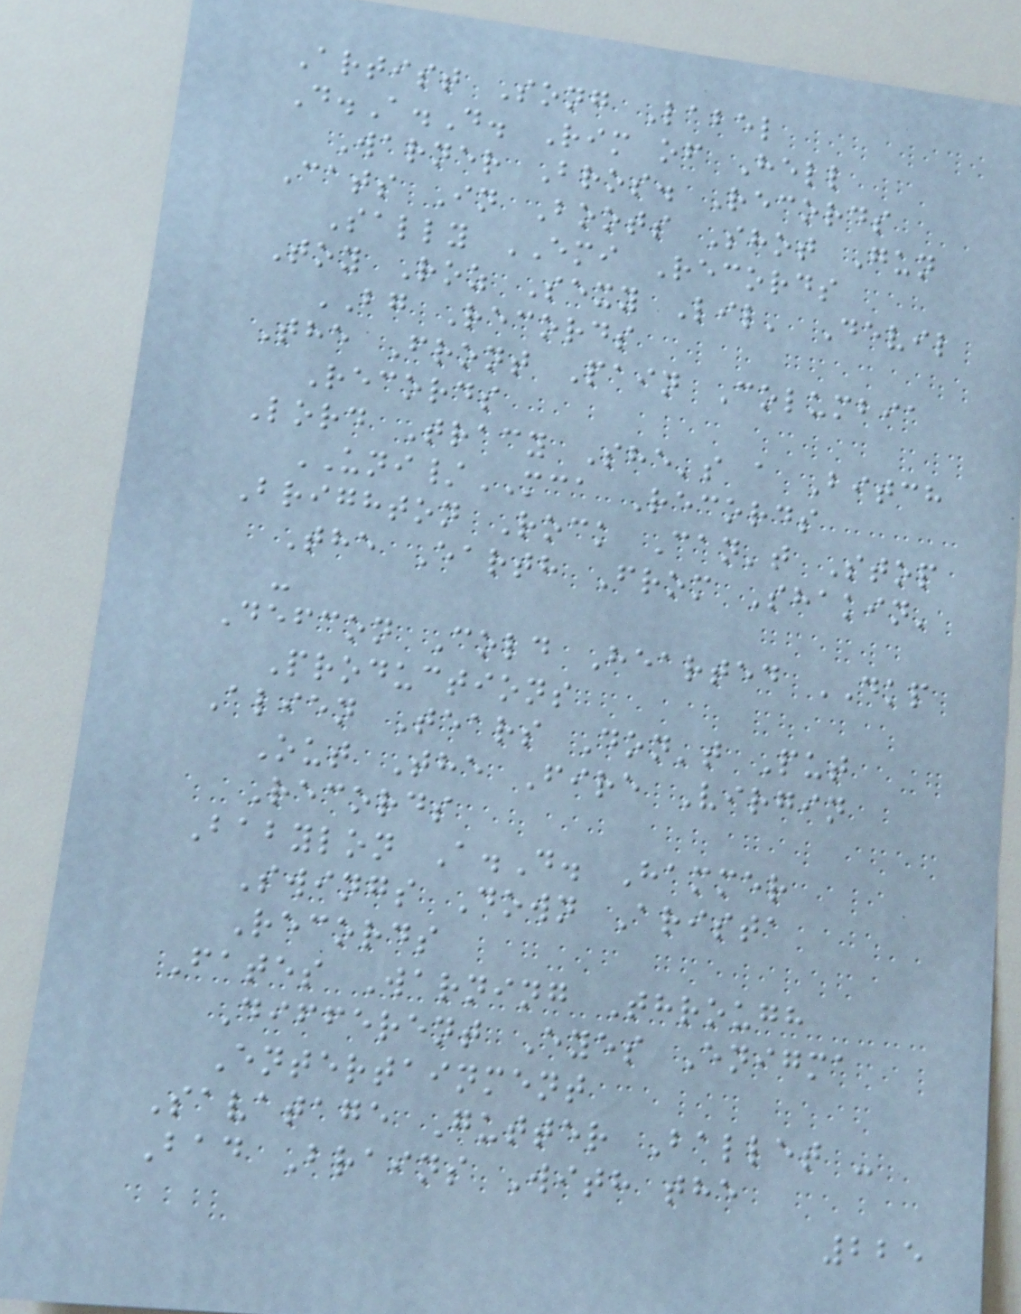Artist Song Label
D.A.D. Rim of Hell
Warner Bros. Records
Cats In Boots Shot Gun
Sally EMI Records
Toy Roz Sexy Lil' Devil
BG Records
The Front Pain Columbia
Records
Lord Tracy She's a Bitch
UNI/MCA Records
Brighton Rock Can't Stop
The Earth From Shakin'
-
Defcon Cold Hearted DKP
Productions
Alien Tears Don't Put
Out The Fire Virgin
Records
Babylon A.D. Hammer
Swings Down Arista
Records
Fates Warning Through
Different Eyes Enigma
Entertainment
Savatage Gutter Ballet -
Bad Brains With the
225
